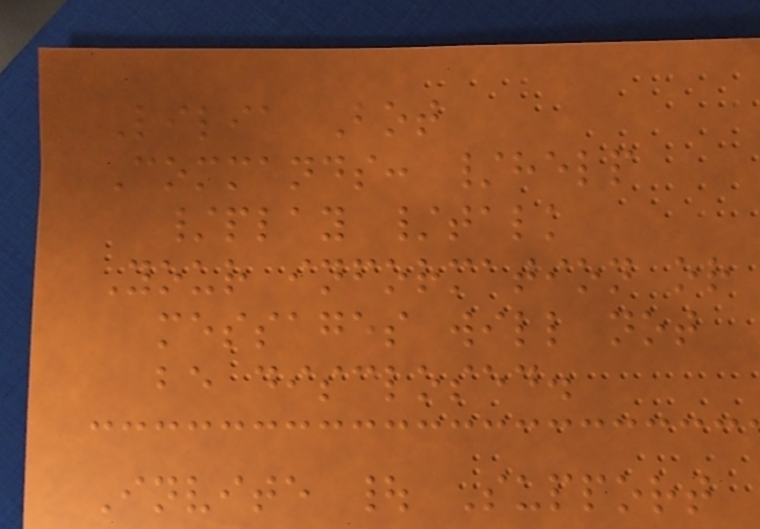Lilia Bot
Commands: /help
/play /talk
Your information or
messages will not
be disclosed.
Invite | Support
